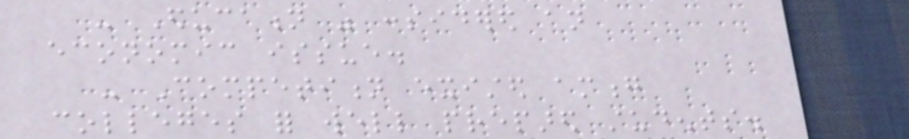- Education was considered an
economic issue.
- Competition existed among
colleges for well prepared students.
